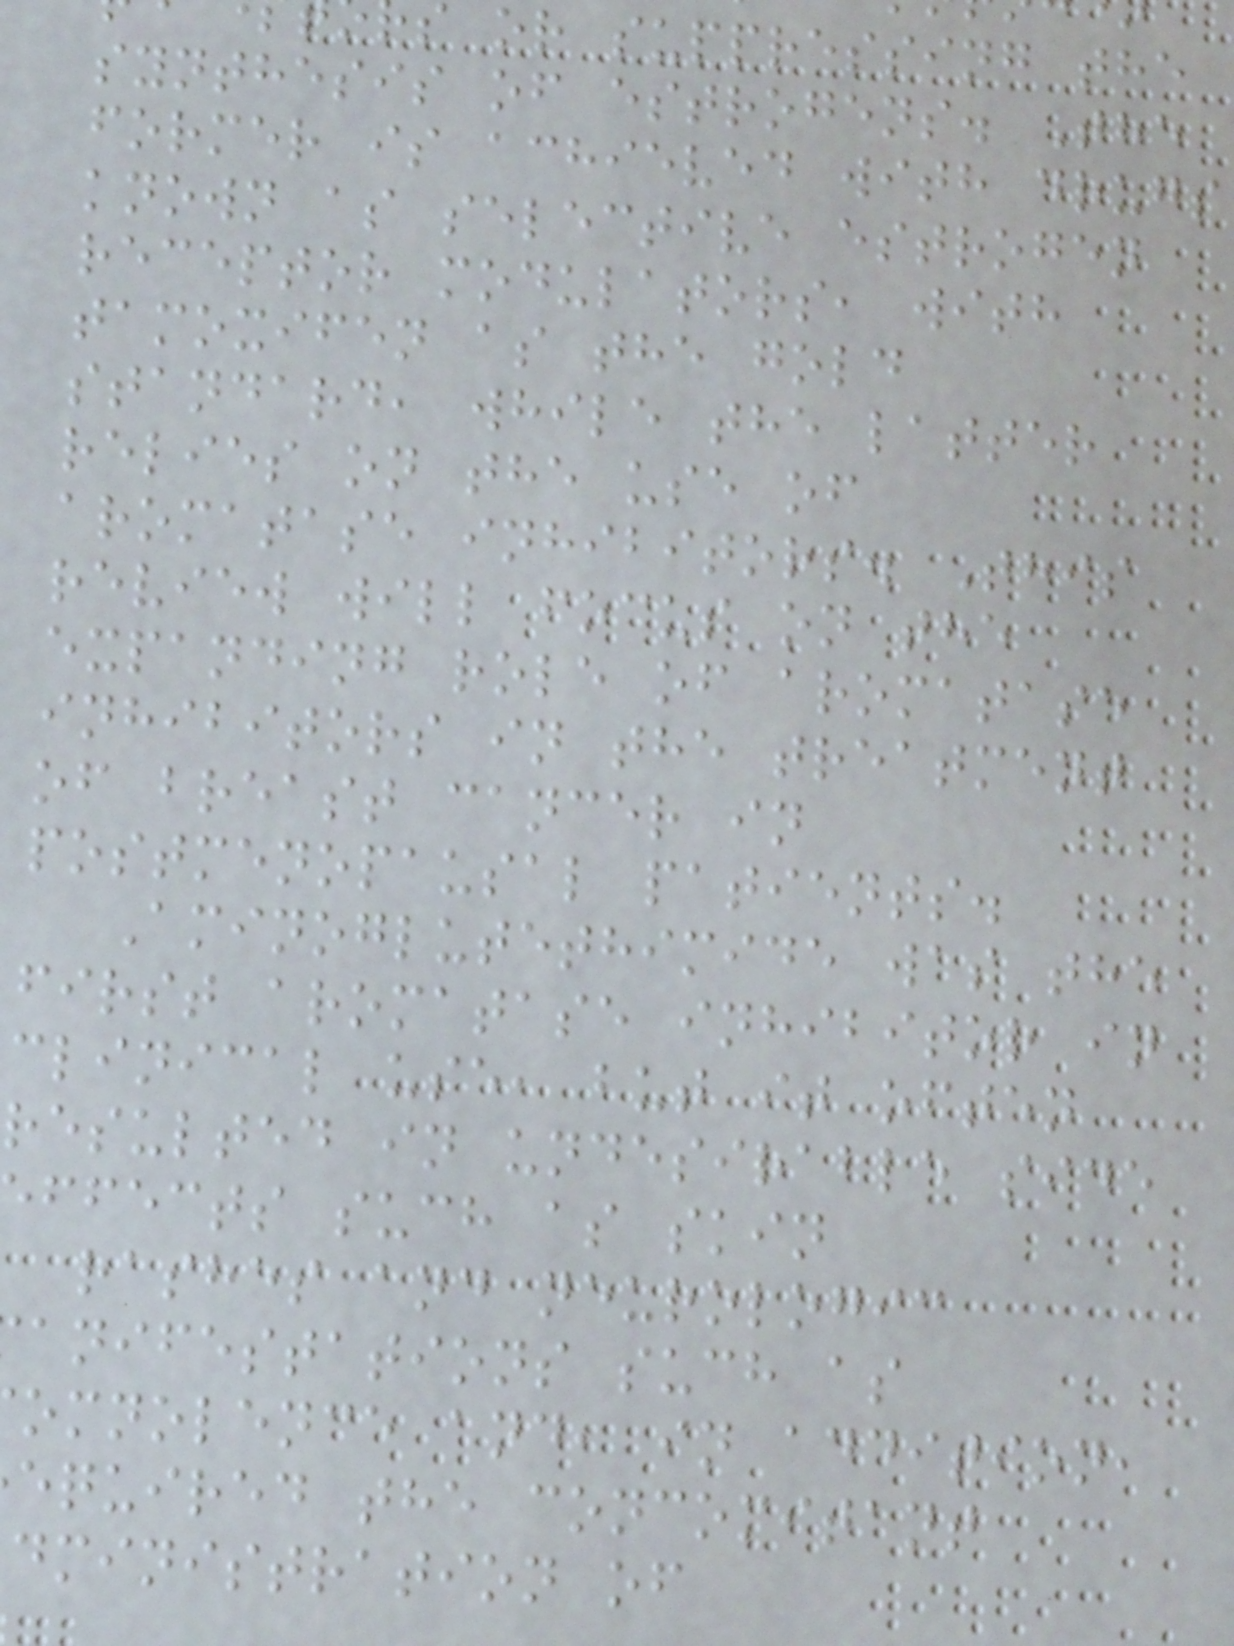or suppressing the
synthesis of estrogens. The
former is achieved with drugs
known as selective estrogen
receptor modulators, with
tamoxifen as the gold
standard, while the latter
relies on the use of
aromatase inhibitors. This
review will focus on the
expanding role of aromatase
inhibitors in the treatment
of breast cancer in
postmenopausal patients.
Aminoglutethimide was the
first aromatase inhibitor in
clinical use, but it often
resulted in undesirable side
ffects such as skin
rashes and neurologic
anifestations such as
omnolence and, in addition,
equired the concomitant
dministration of
